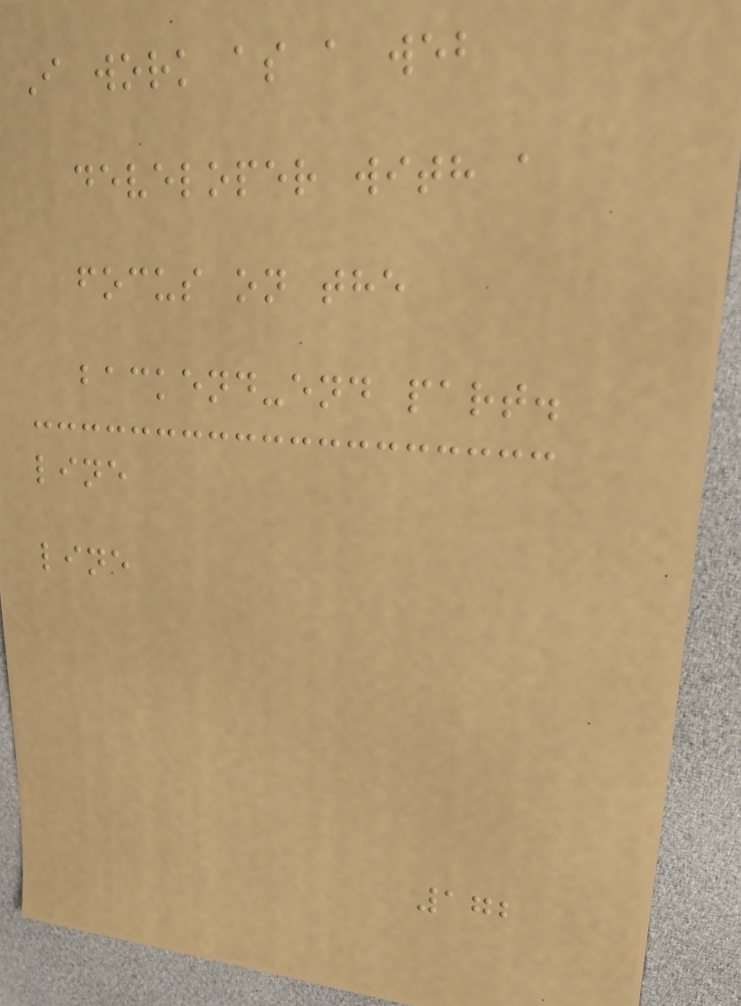I work as a web
developer with a
focus on the
backend-end part.
line
line
172
